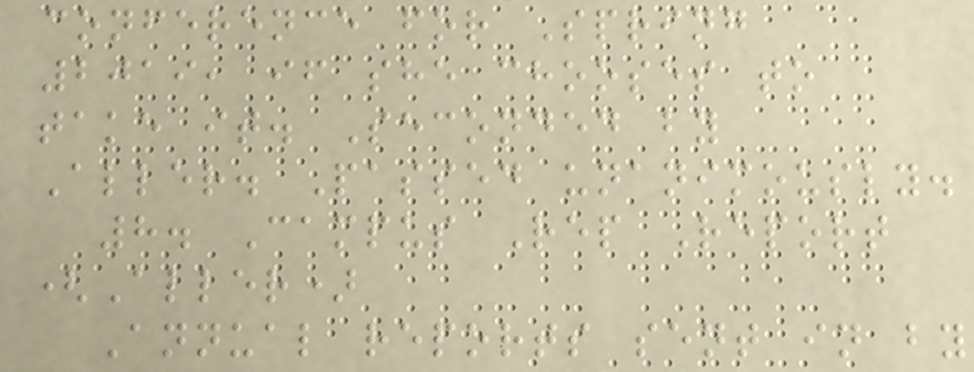conference for Spring
2019, if she chooses to
take it. Seconded by
Aller. Passed unanimously.
8. Campus Rep Report
(Aller)
Annual reports sent in by
